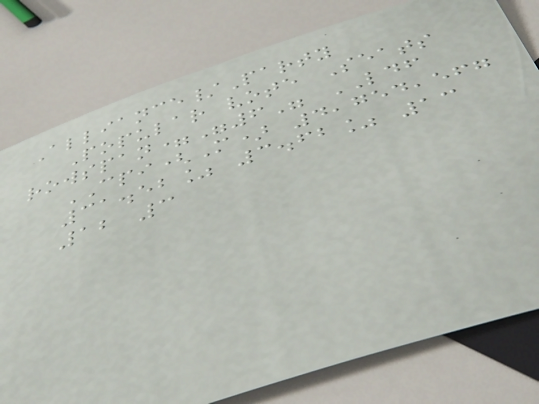Alliance/Party
Popular vote Seats
rowspan="6" LDF
CPI(M) 4,754,567
31.52% 3.62% 13
12 3
